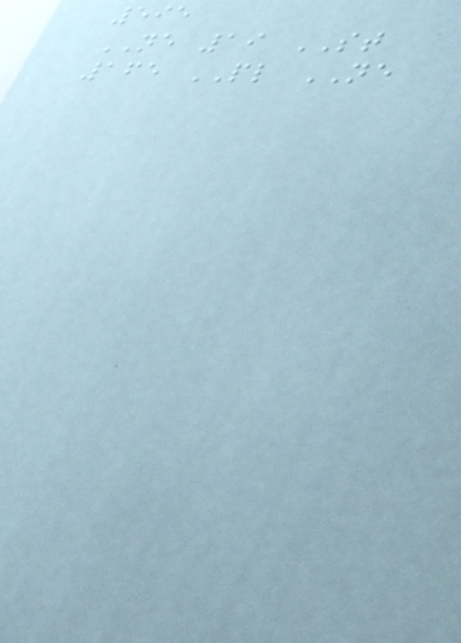595
NE 19 ST
165 PL NE
